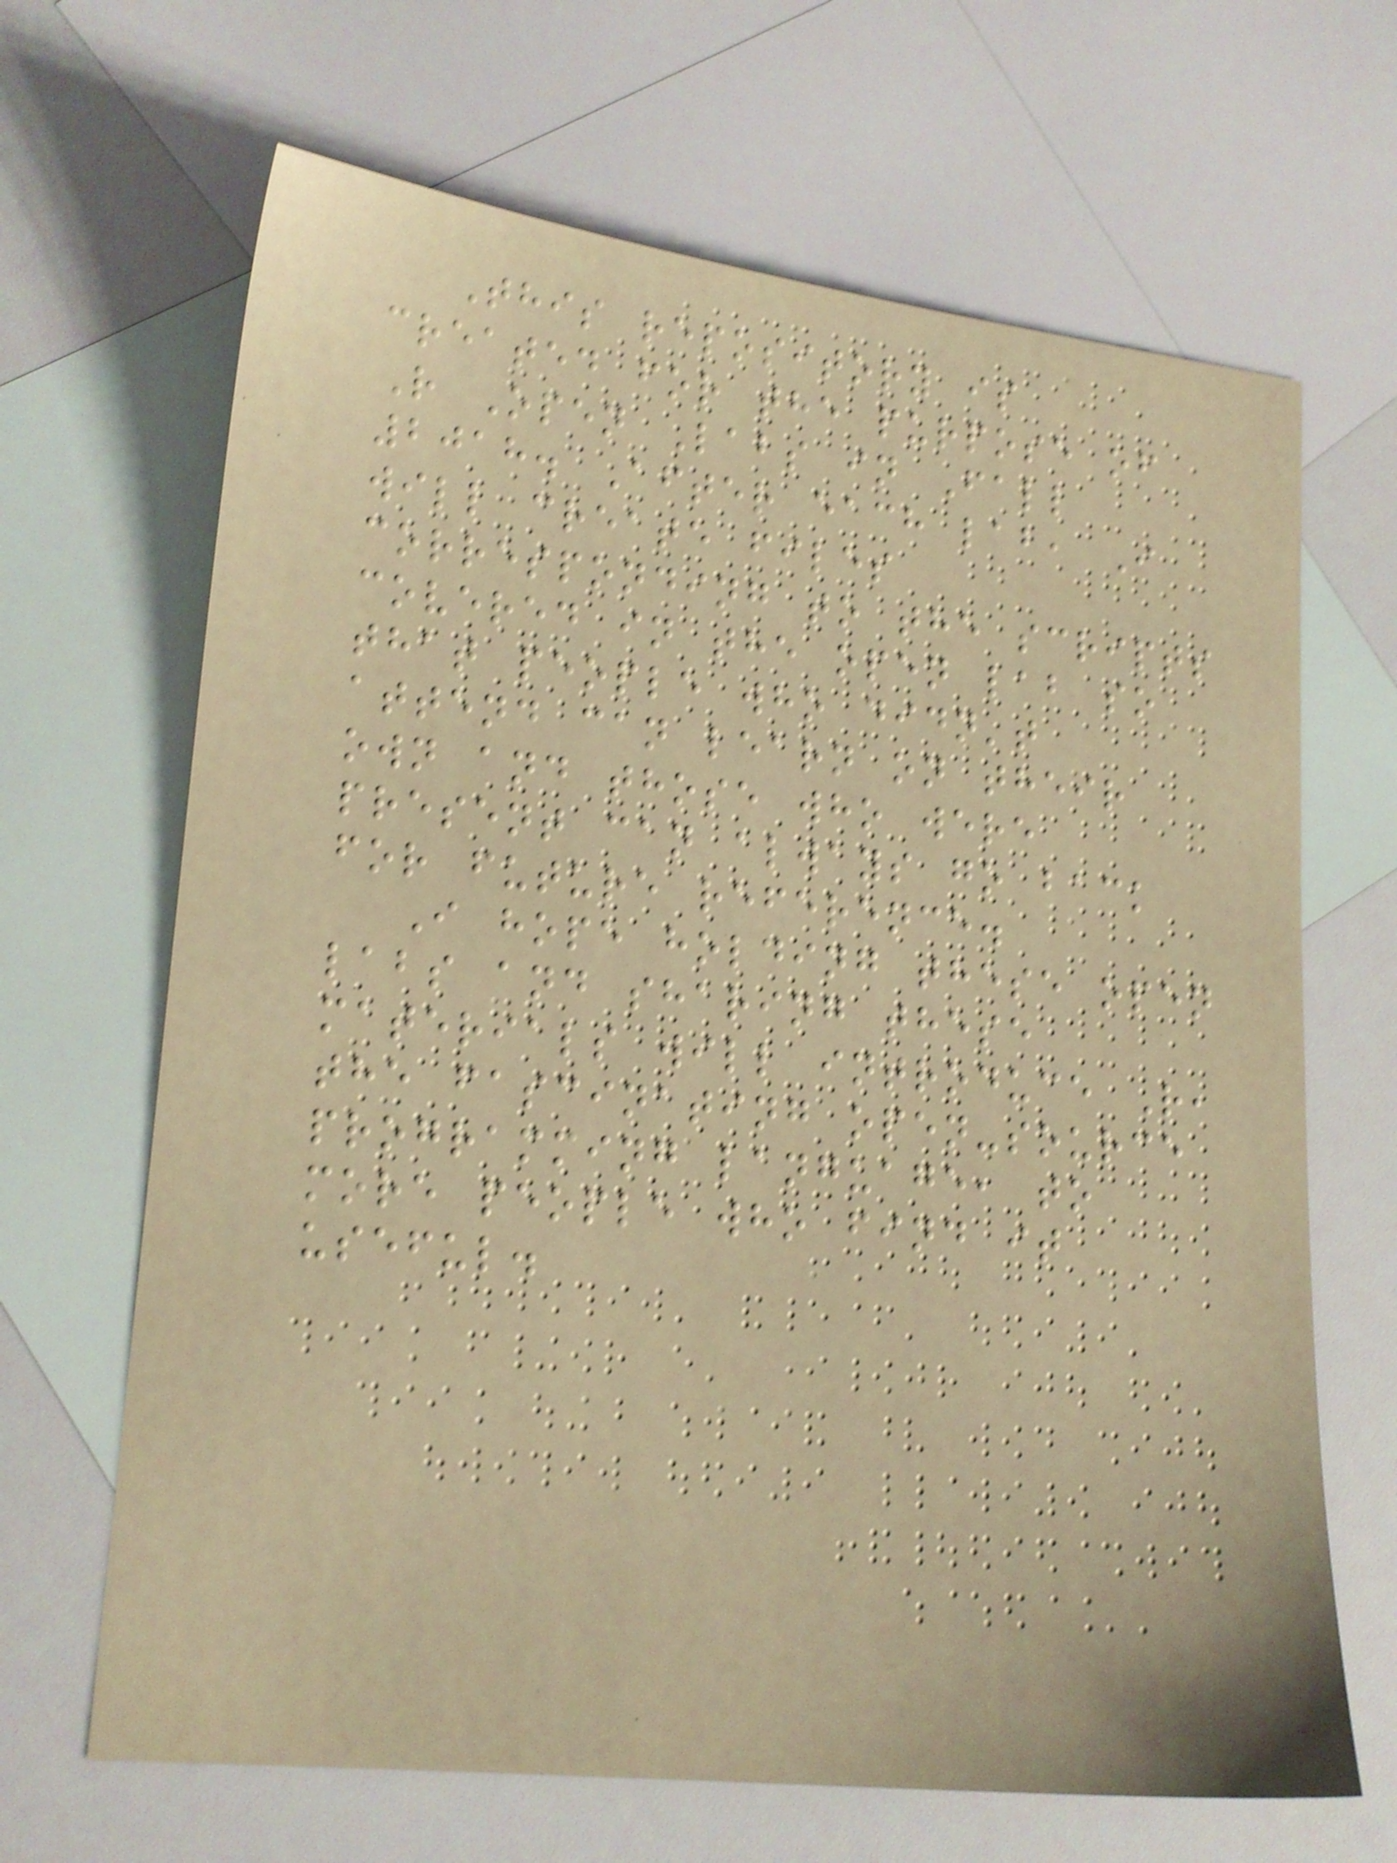This repository is
created for the purpose of
R Open Labs in Fall
2018. After each lab, I
will create files
corresponding to the scripts
covered in the open lab so
that people who didn't
attend can learn on their
own and those who were
present can always go back
for future reference.
I hope holding these open
labs and sharing these
materials will introduce R,
the fascinating open-source
programming language, to
more people who find it
useful.
